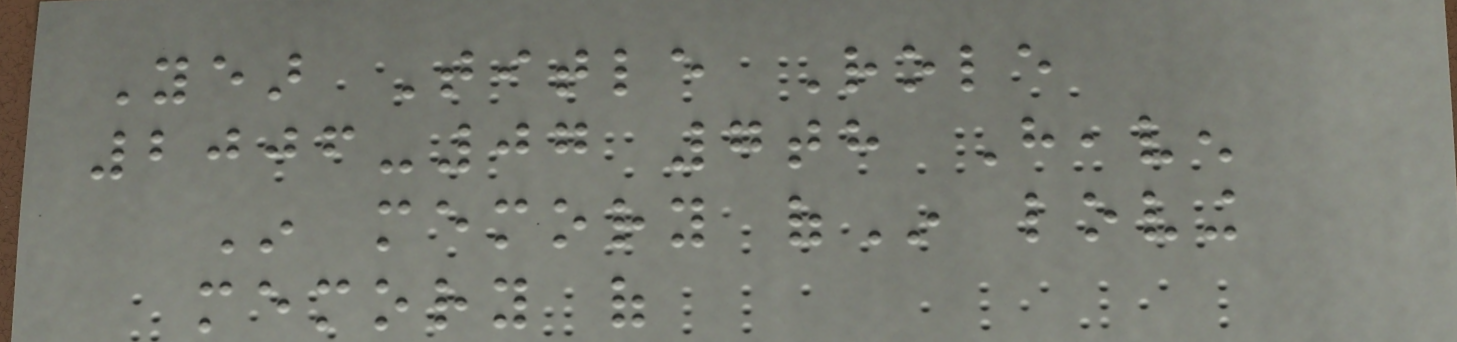Year Title Role
2006-07 7th Heaven
In memory ofIn loving
memory of
